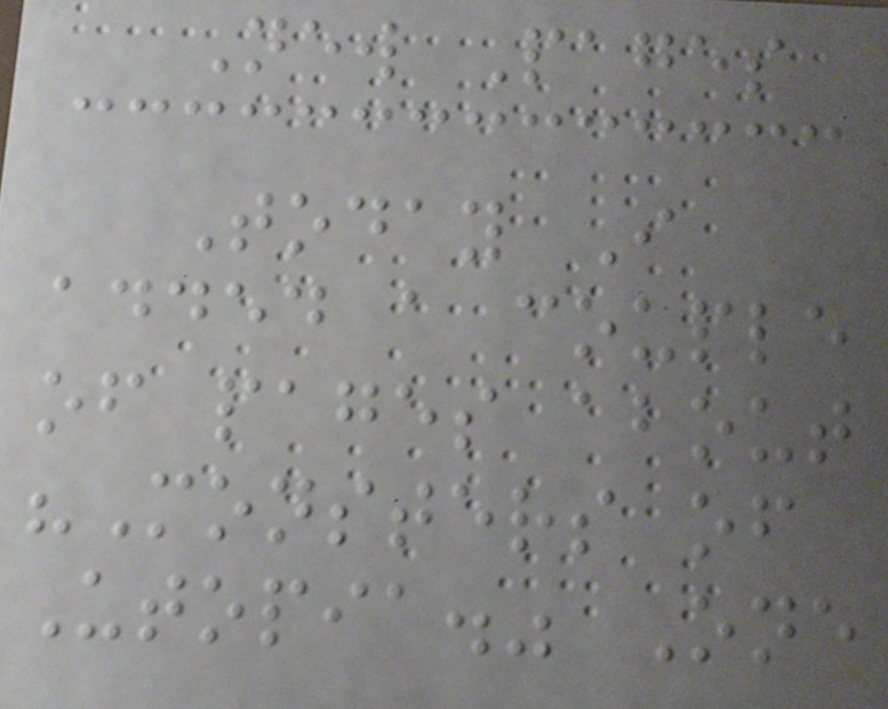New Pages
Today I
added a couple
of pages about
"Monsters of
Utopia." One
